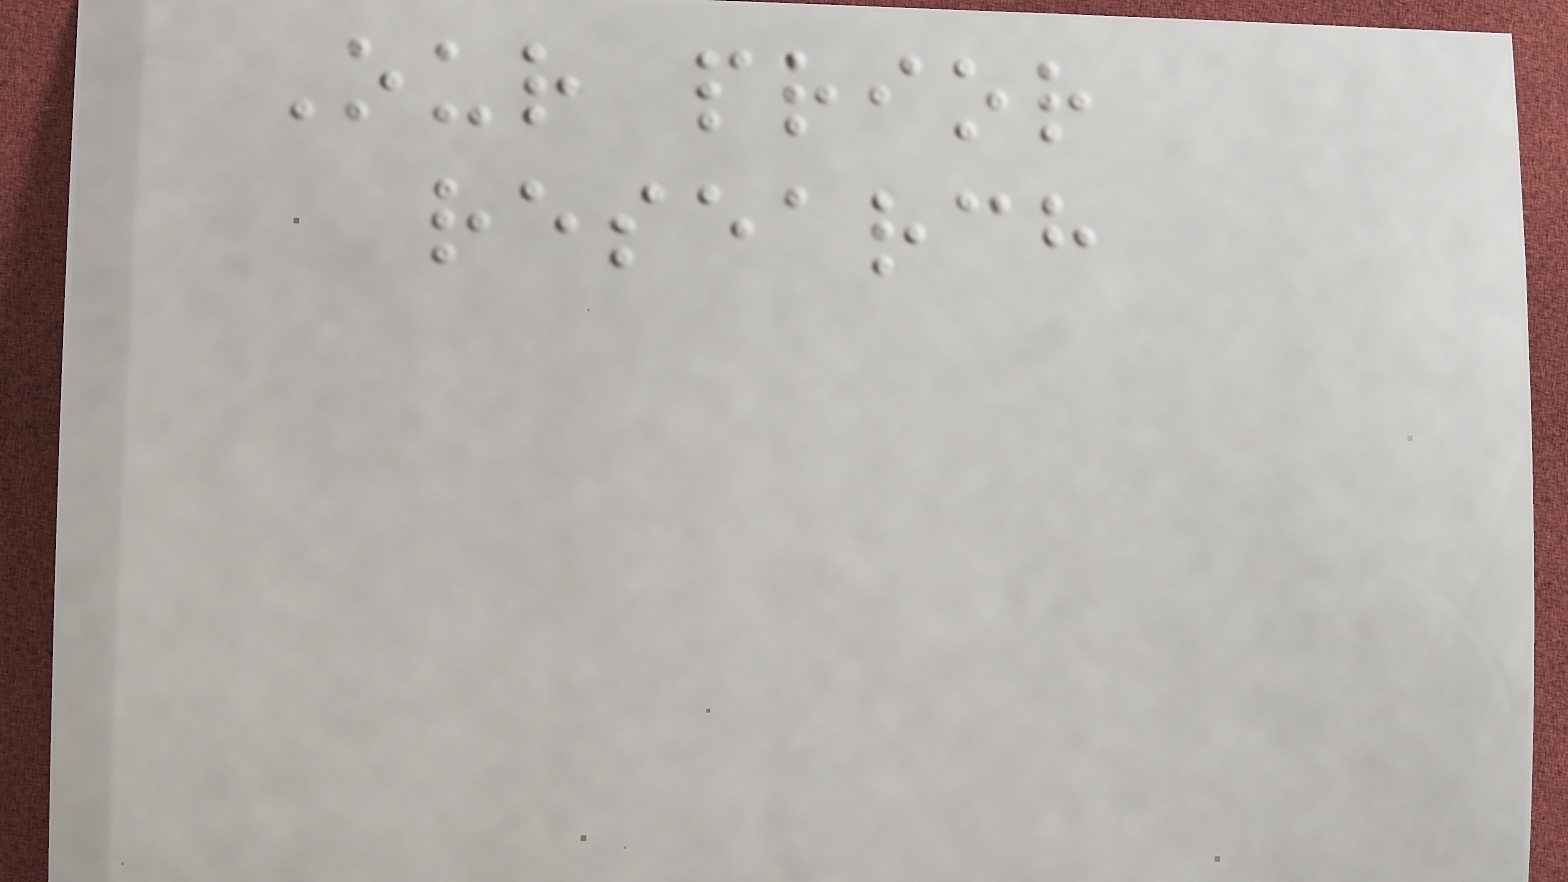Our prior
research
